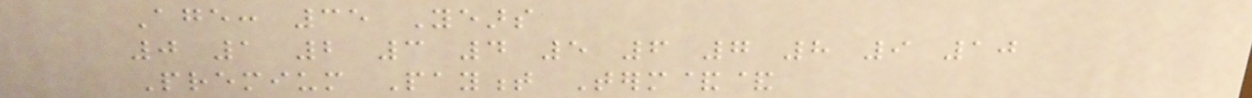Age: 35 Years
0 1 2 3 4 5 6 7 8 9 10
Premium Payment Term&&
